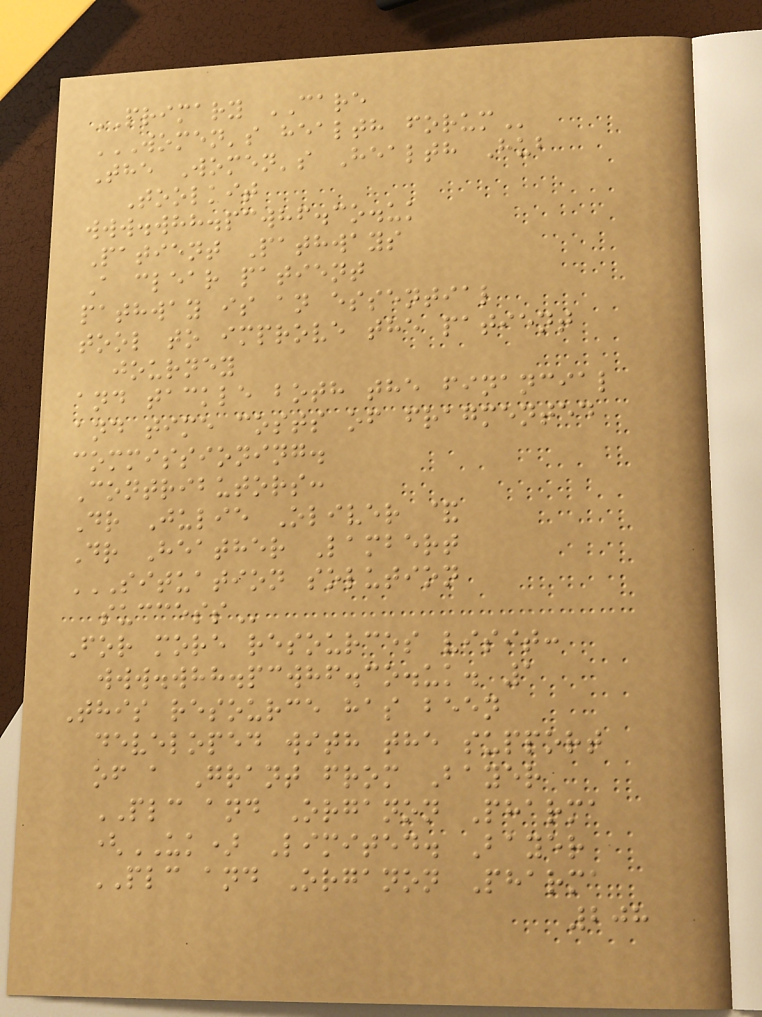PRIMARY CARE
WOMEN'S HEALTH FORUM
The Women's Health Hub
Toolkit
www.whh.pcwhf.co.uk
Patient Pathways
A clear patient
pathway is an essential
tool to improve the patient
journey
and tackle both the financial
and time costs of fragmented
commissioning.
Contributors:
Dr Julie Oliver &
Dr Heather Lambert
SITUATION SOLUTION
SUCCESS
For more resources visit:
www.whh.pcwhf.co.uk. 1
This resource has been
developed with the support
of a Grant from Bayer
PLC and Organon Pharma
(UK) Limited. Bayer
PLC and Organon Pharma
208
